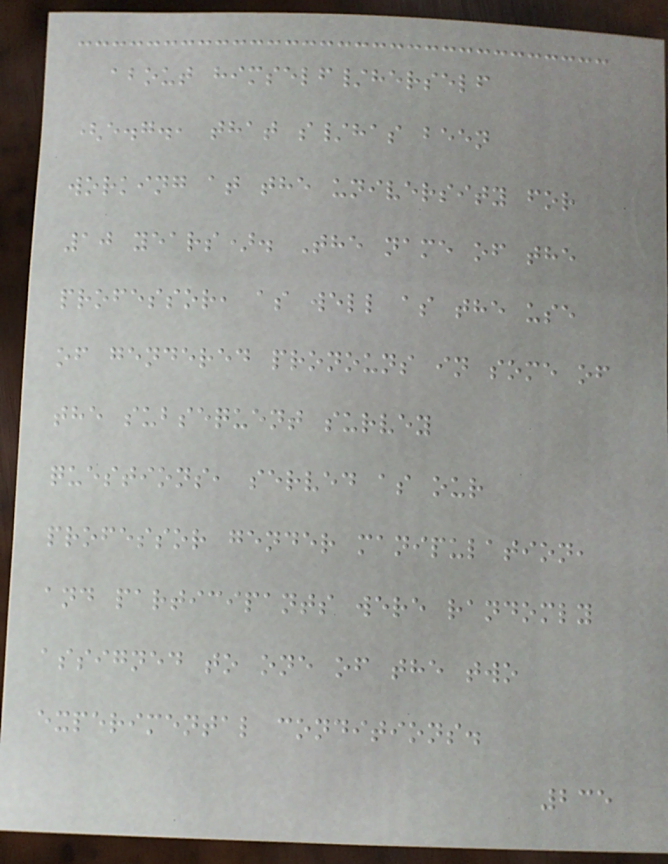about himself/herself
(e.g., that s/has been
working at the university for
10 years). The name of the
professor, as well as the use
of gendered pronouns in some of
the subsequent survey
questions, served as our
professor gender manipulation,
and participants were randomly
assigned to one of the two
experimental conditions.
235
